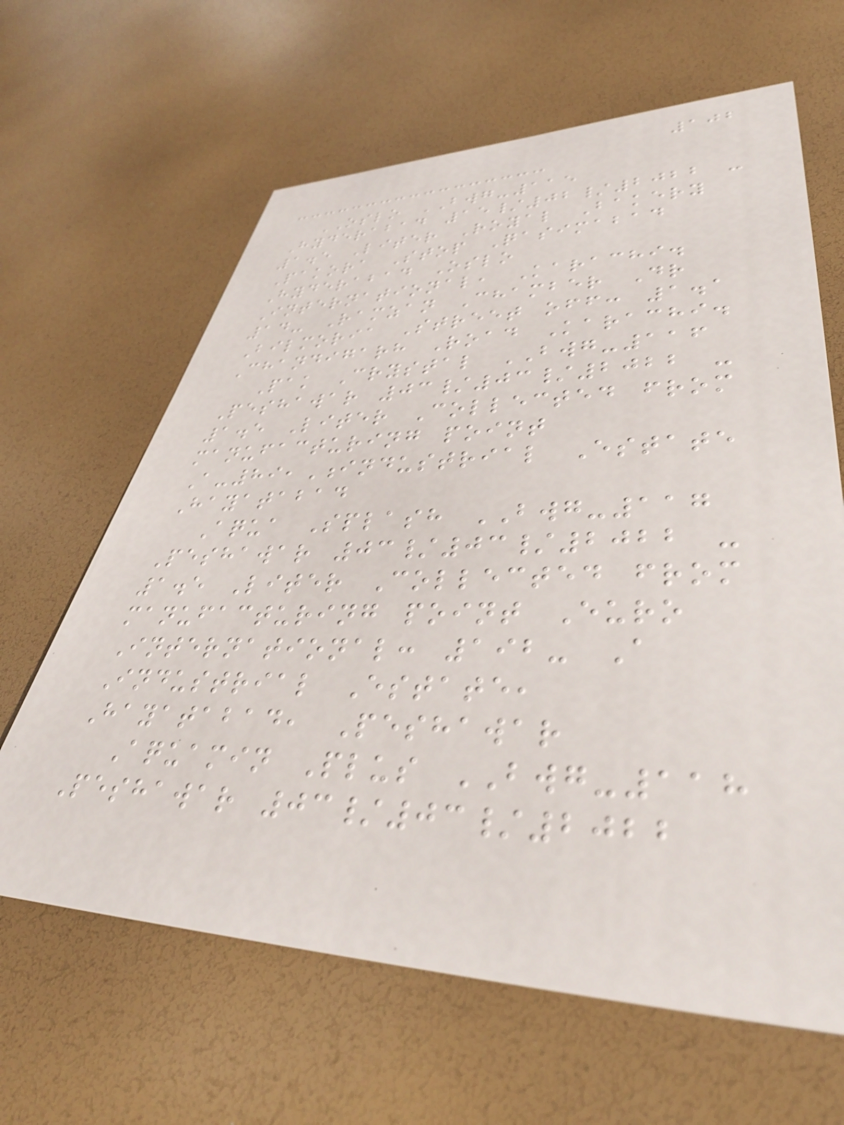102
OSLO BWG-115
Hyderabad 15/02/2022 -
1.5 Liter Royal Bakery
Pakora Stop Qasimabad
Hyderabad Oslo
International, Karachi.
14- Ramzan Chamber Dr
Bilmoria Street off: 1.1
Chandigarh Road Karachi.
Pak Crystal BWG-116
Peshawar 03/03/2022 -
1.5 Liter Collected from
manufacturing point
A-89,Industrial Estate
Hayatabad
Aqua Splash BWG-117
Peshawar 03/03/2022 -
1.5 Liter Collected from
manufacturing point Euro
International: 192- A
Industrial Estate,
Hayatabad, Peshawar
Aquamin Plus BWG-118
Peshawar 03/03/2022
